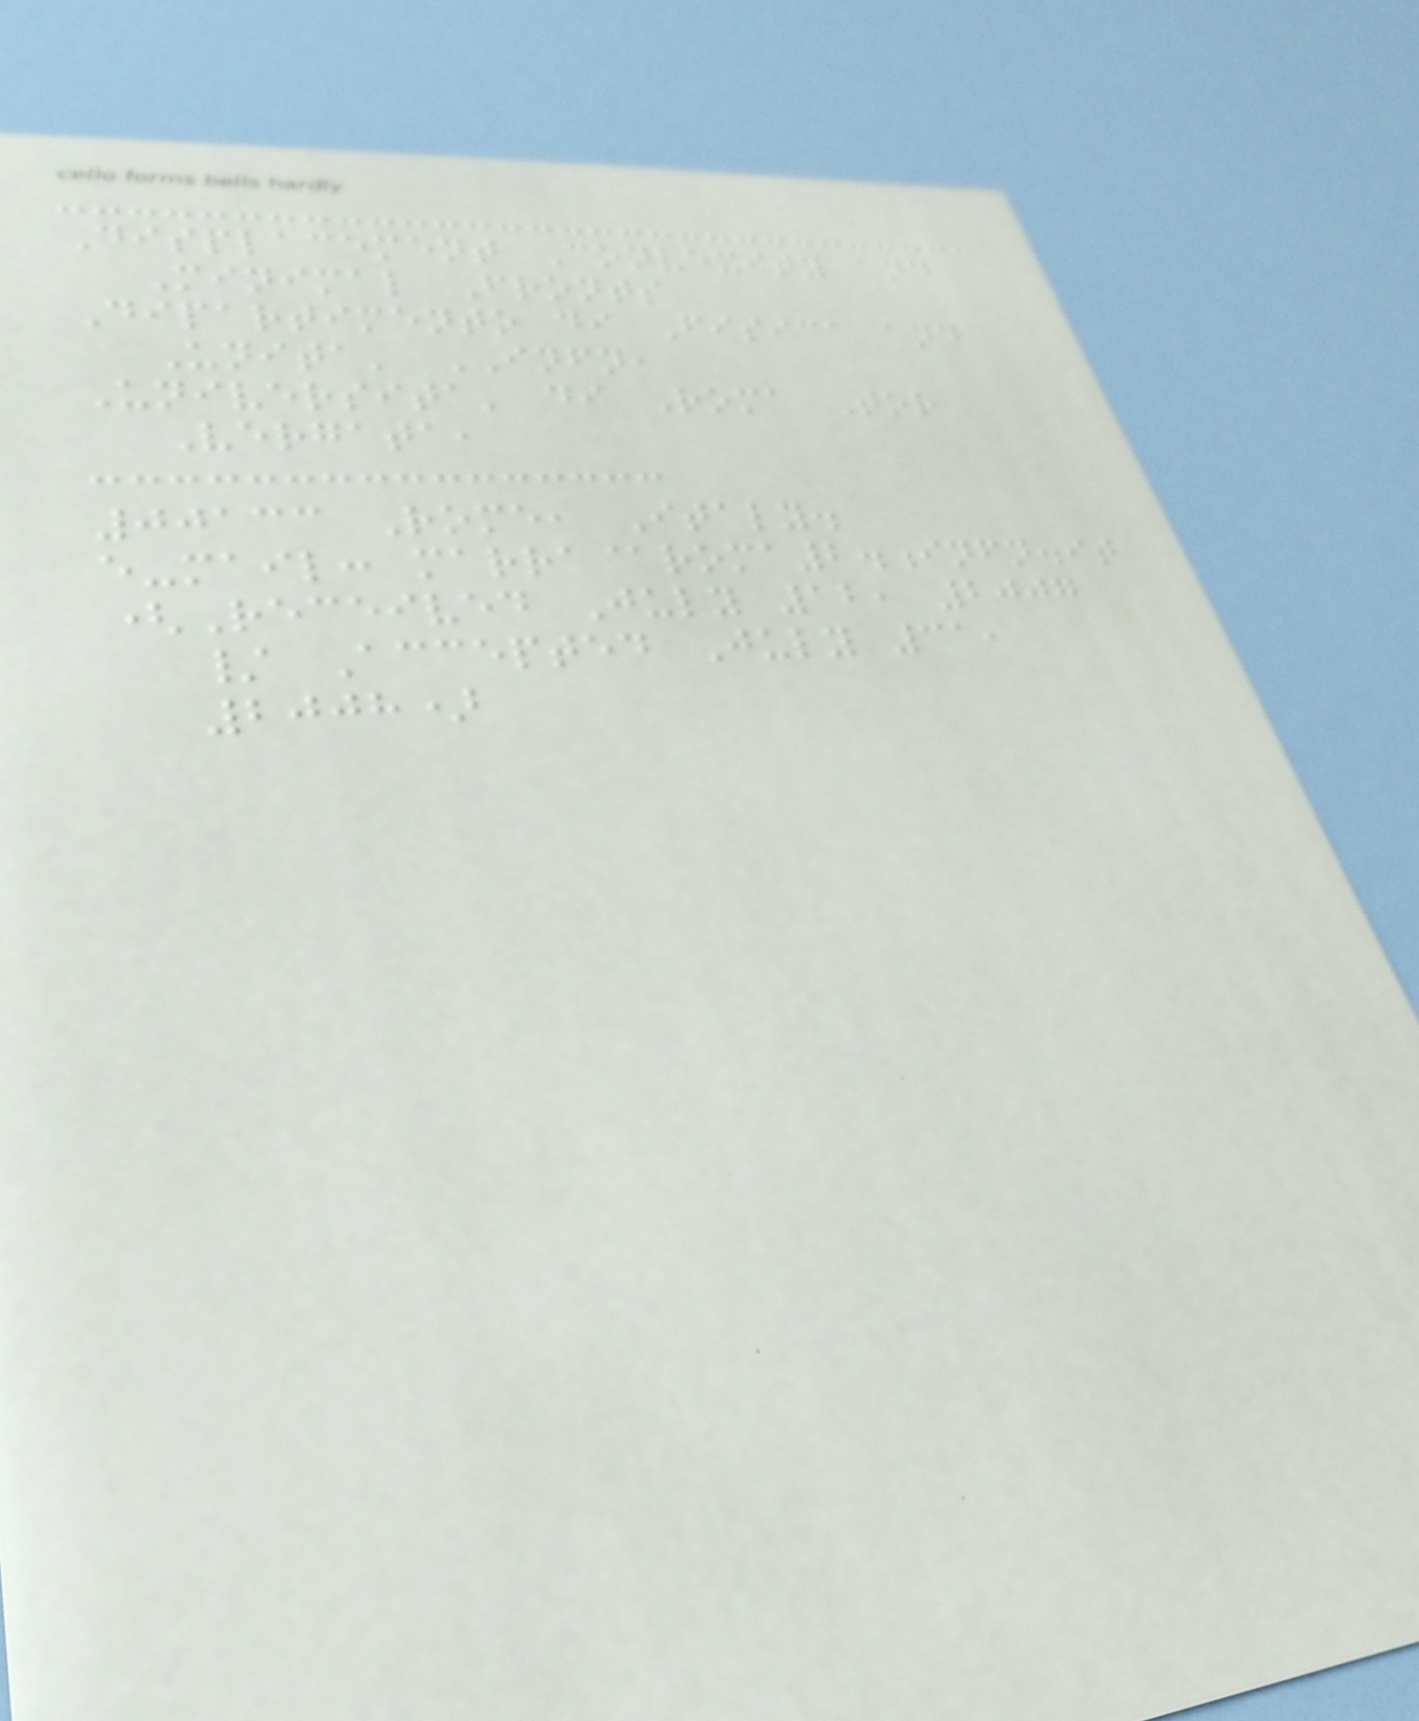Displacement Convexity and
Minimal Fronts
Dipartimento di Fisica and
Unita' INFN,
Universita' di Roma Tor
Vergata,
00133 Rome, Italy.
e-mail: marra@roma2.infn.it
(Received July 12, 2007
/ Accepted July 31,
2008)
